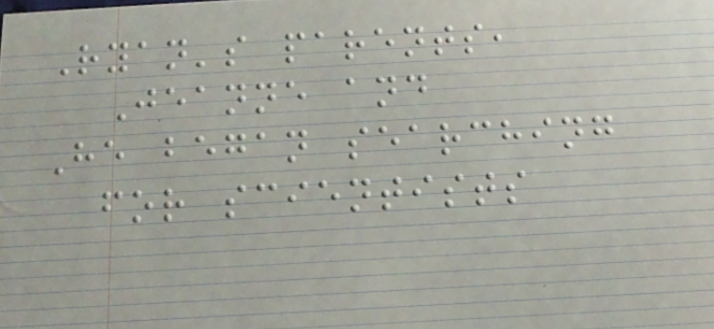Ryan's parents,
Jeanne and
He began searching
for scientists
